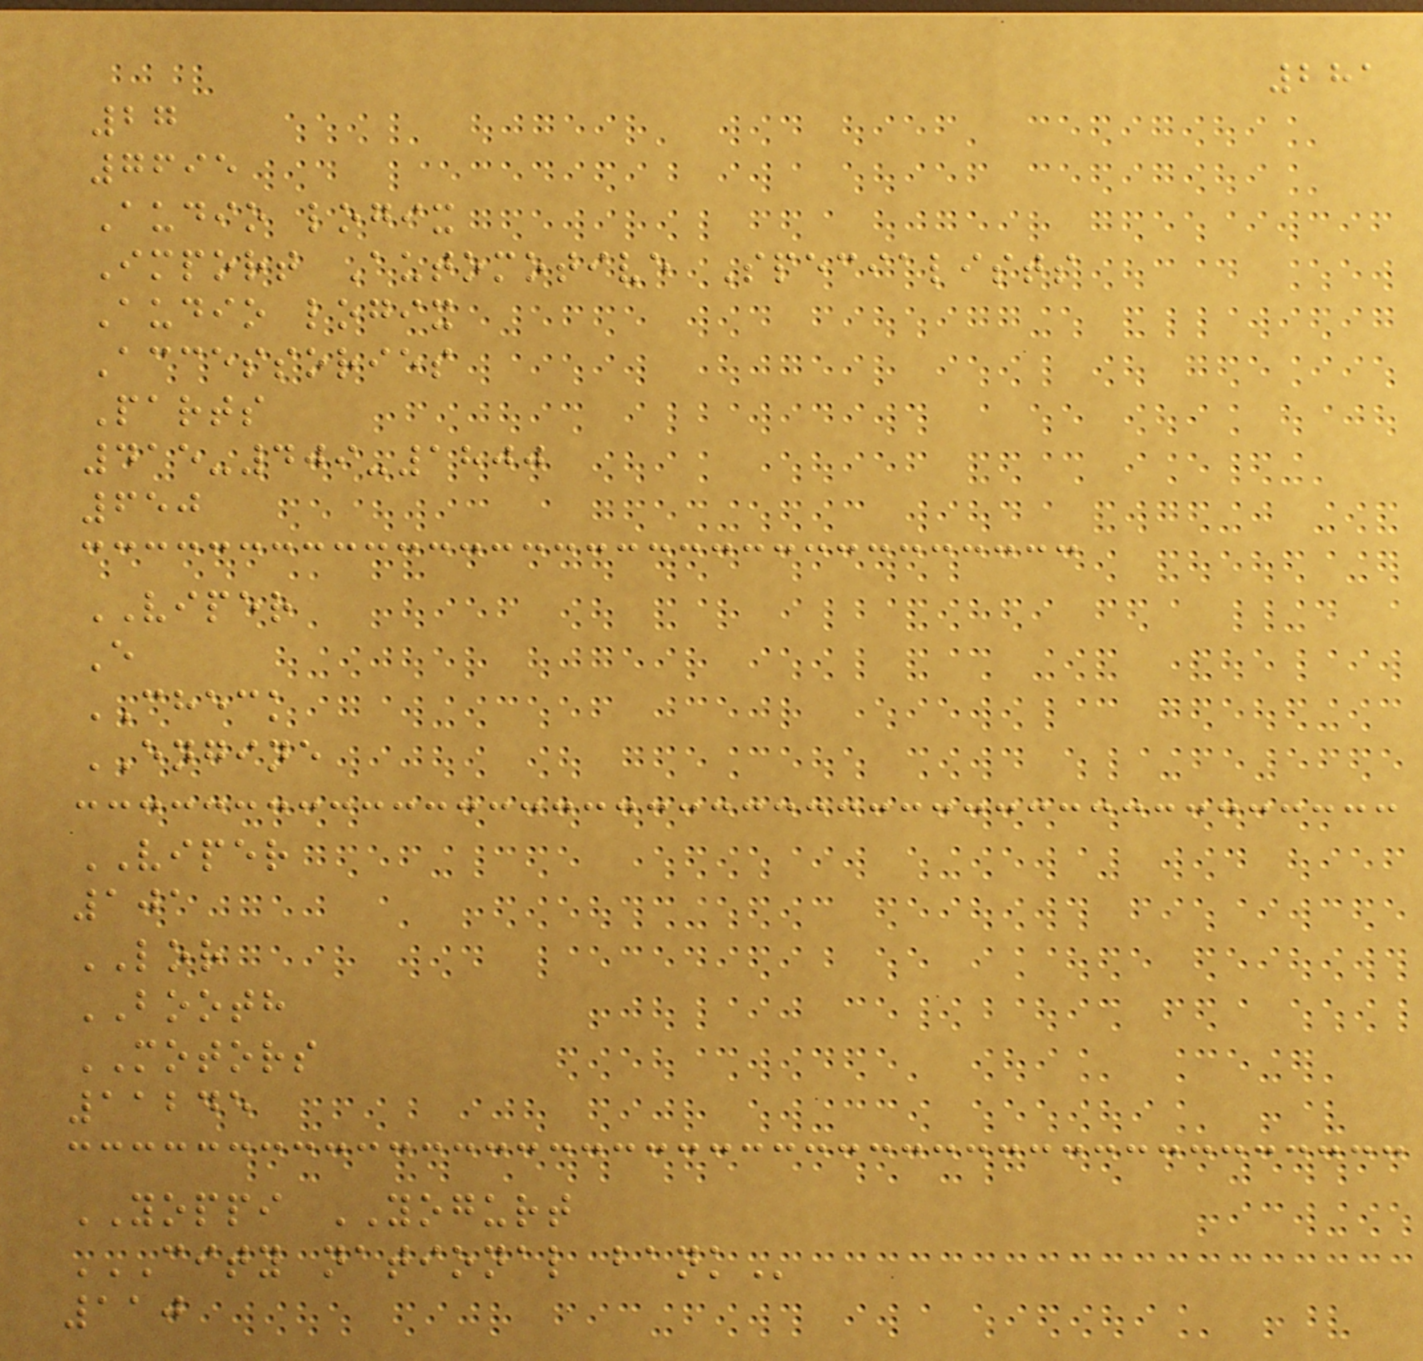281
27
7695
Audio logix
Import Automotive Specialists
Audio logix
Accessories
Parts
415-409-1800
650
VIPER
E
CHECK
ENGINE
VIPER
101
LOR
BOOTH
MOTORS
11245
YOPPI YOGURT
CITY NATIONAL BANK
110
